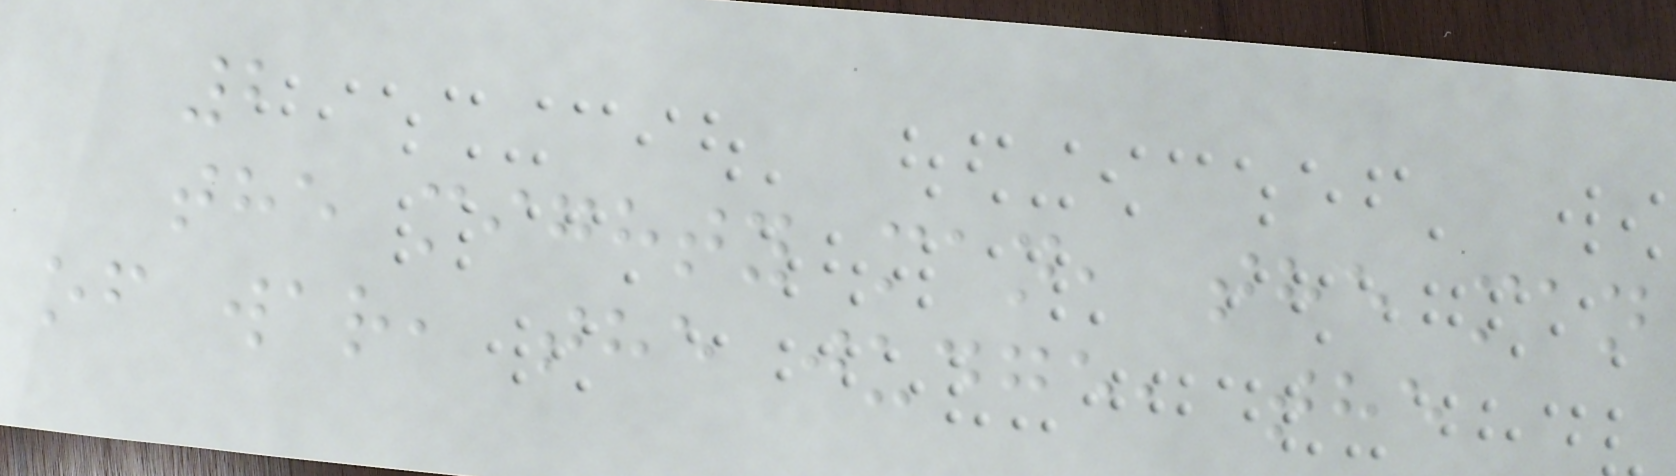2
the mighty man, the man
of war, the judge, the
